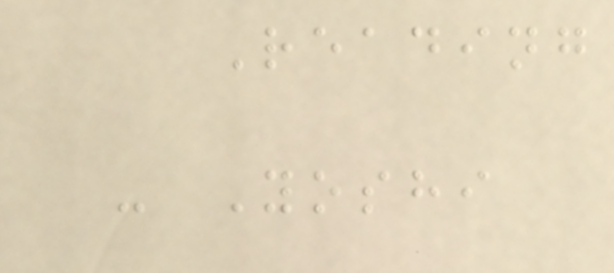Reading
- Yoshi
